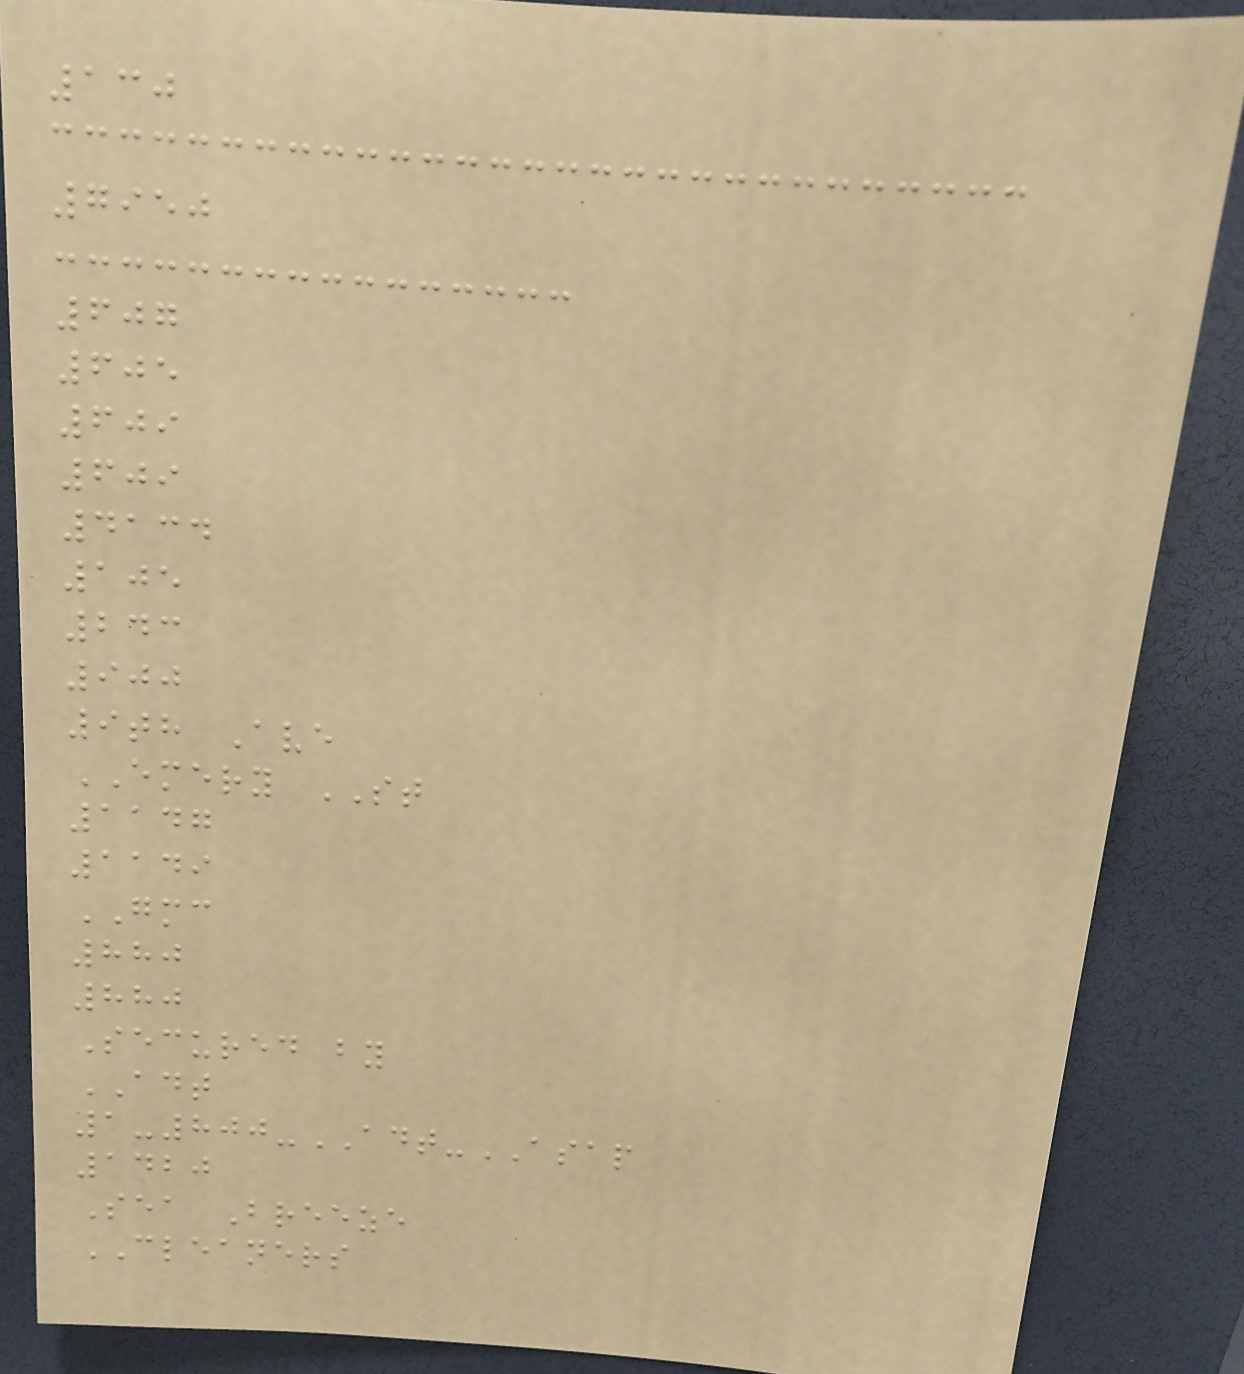130
7950
607
605
609
609
4134
105
243
900
9th Ave
EMERY ST
1147
1149
GMC
880
880
Secured by
ADT
1-800-ADT-ASAP
1420
Sea Breeze
CLEANERS
